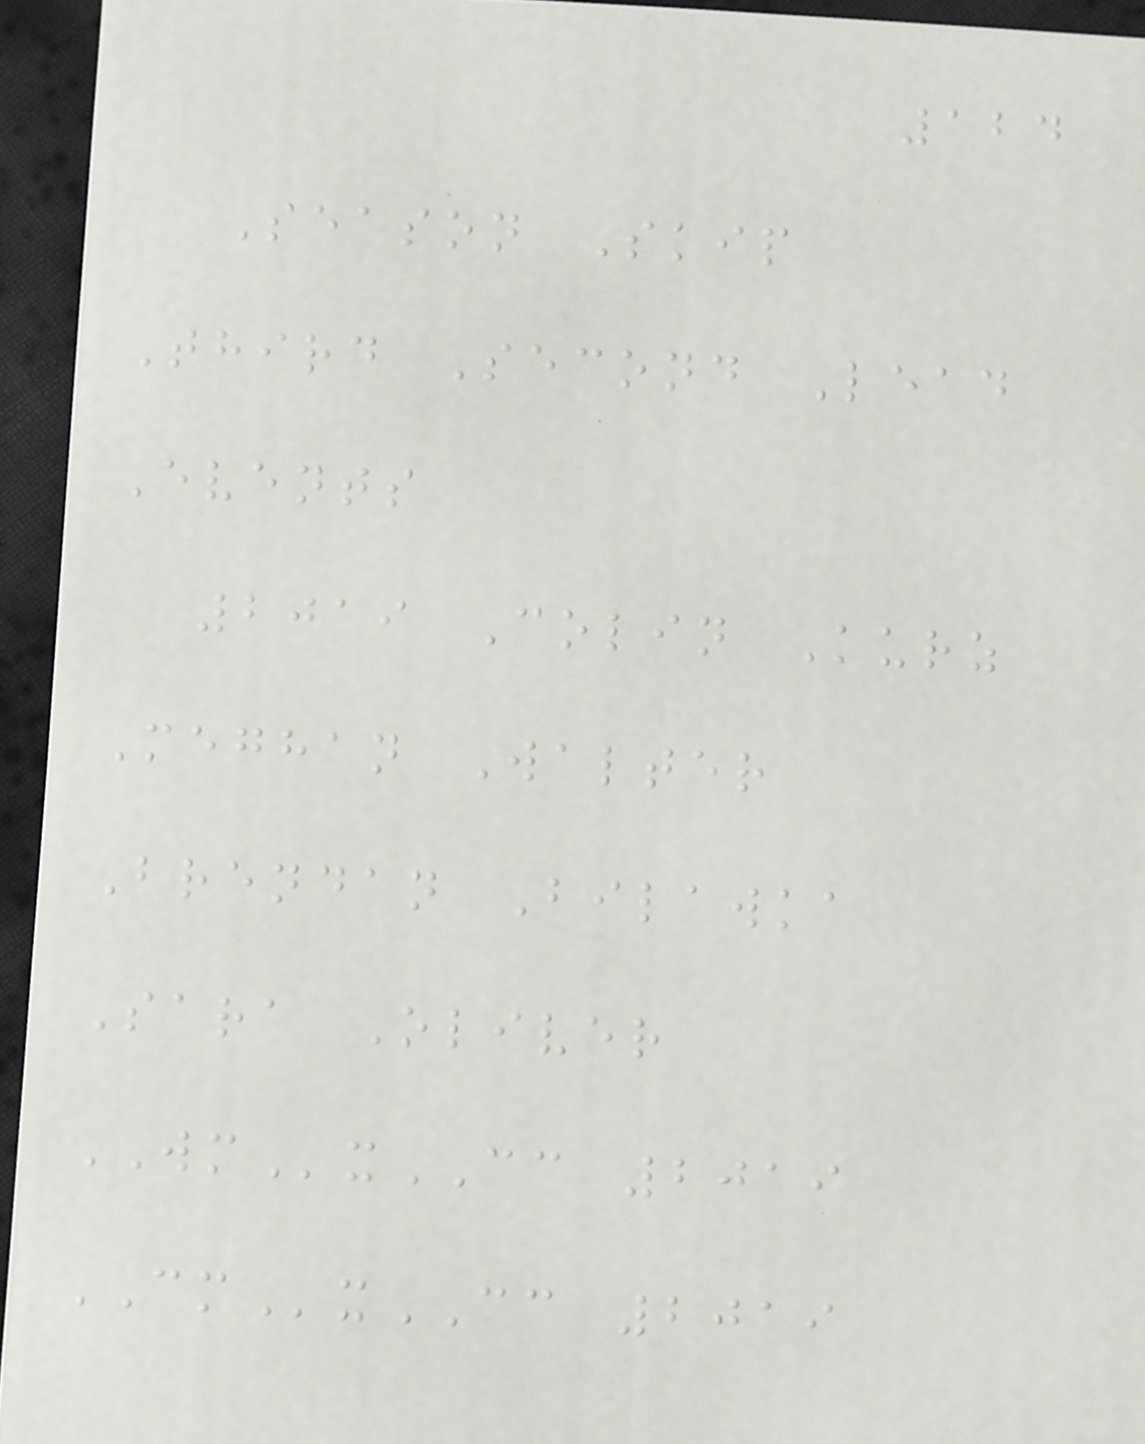124
Season Skip
Third Second Lead
Events
2019 Colin Kurz
Meghan Walter
Brendan Bilawka
Sara Oliver
WMxCC 2019
CMxCC 2019
